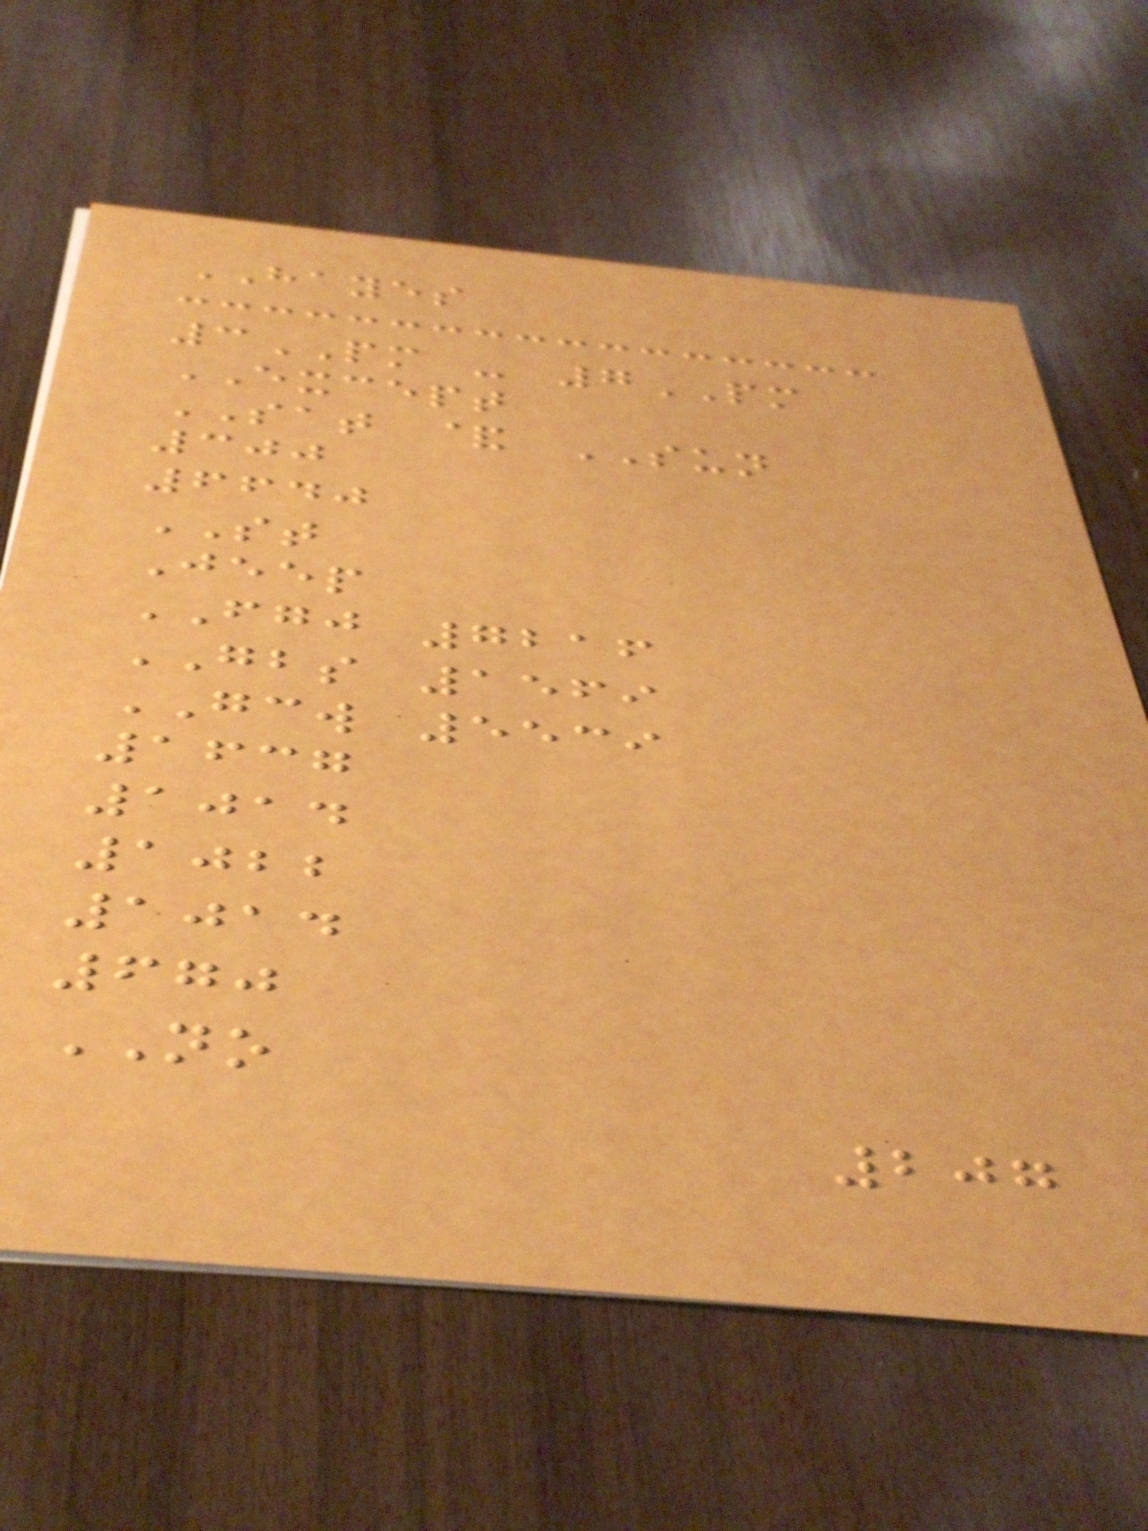HAYES
3PM - 7PM
EXCEPT
SAT & SUN
300
6640
ST
Jeep
FGJ 7216
GBS 1569
GCW 5539
1637
1014
1022
1014
670
NO
207
